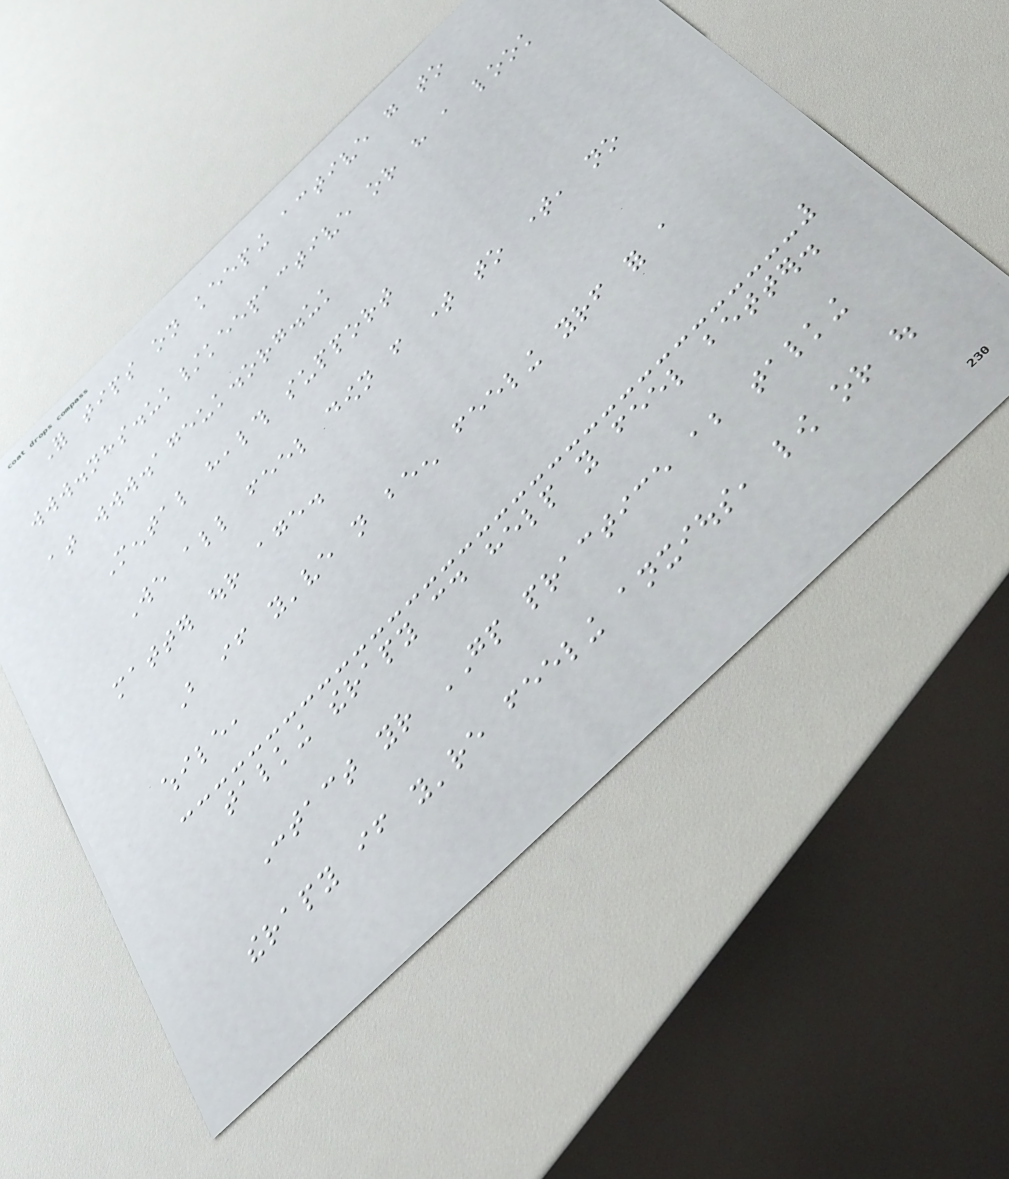For tips on keeping active go to
www.nhs.uk/keepactive or have a look
at www.ageuk.org.uk
Mental health support
We all feel down from time to time, no
matter our age.
But if you've not been feeling yourself for a
while,
talking therapy could help you feel better.
Contact your GP practice about talking
therapy if you're feeling anxious, low or out
